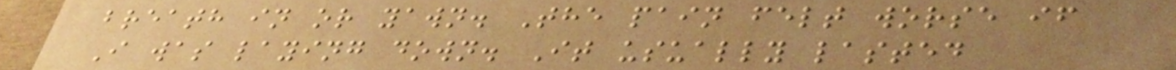breath in or yawn. The pain felt worse if
I was laying down. It usually lasted
